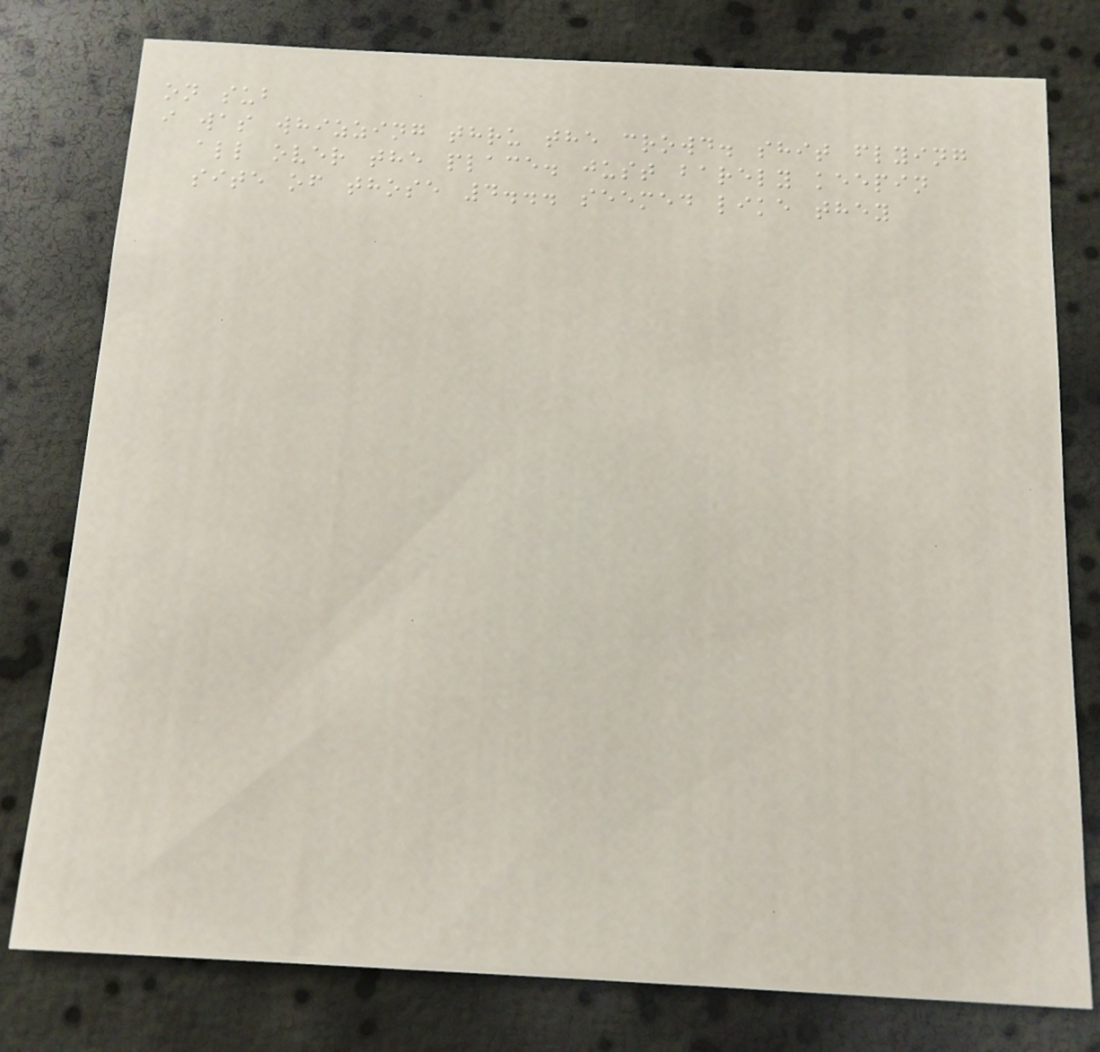on sub
i was whizzing thru the crowd. shit flying
all over the place. just barely keepin
site of those 4... seemed like they
